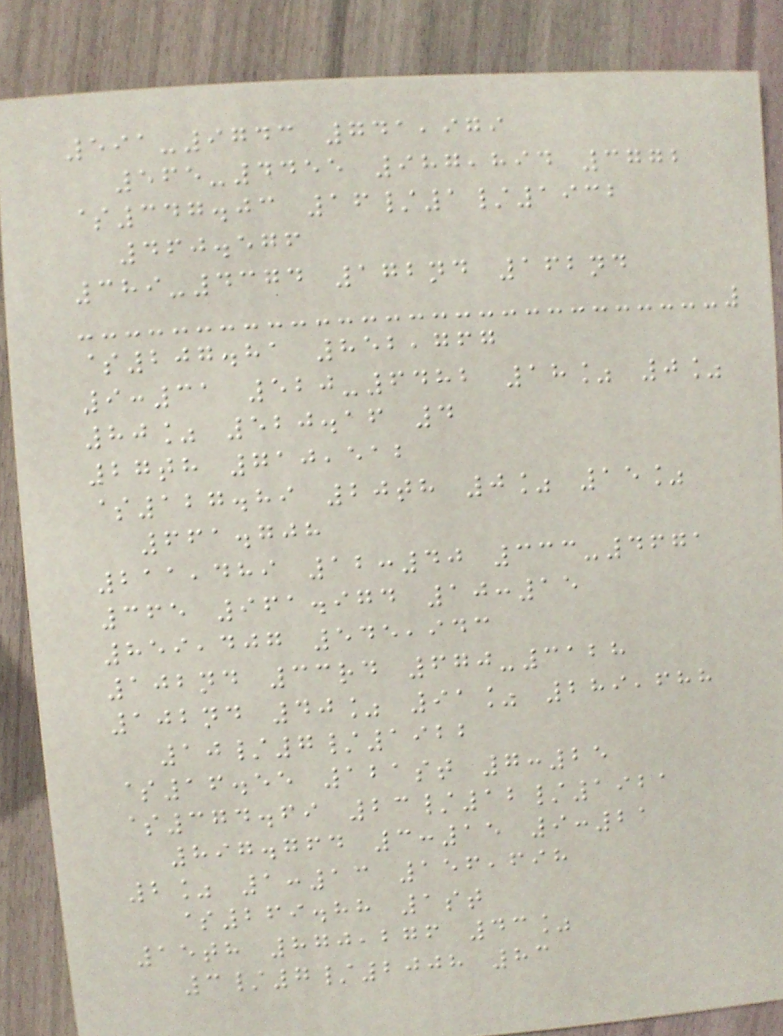591-9743 741,979
565-4455 987,894 3772
$347.03 16/1/1932
460.576
389-4374 172nd 162nd
$207.81 852,767
9:31 520-6482 18% 0%
80% 520.16 4
27th 710,512
$127.89 20th 0% 15%
661.708
211,489 12:40 333-4671
365 961.974 10:15
859,407 545,943
102nd 33rd 670-3128
102nd 40% 91% 289,688
10/7/1922
$16.55 121st 7:25
$374.69 23/12/1921
897.764 3:15 9:21
2% 1:13 156,698
$269.88 1st
15th 870,276 43%
3/7/2008 83
